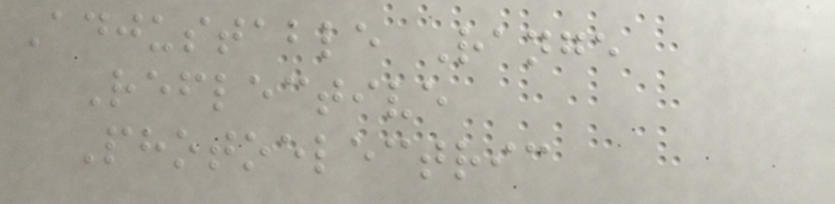Adjustable Range
Reflective
Photoelectric
